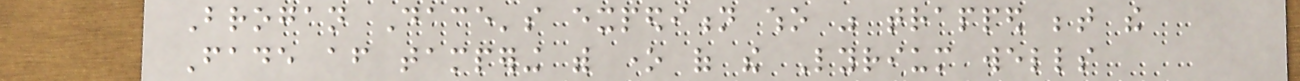Brogan Dace's expedition who was trapped between the
Fade after tampering with one of the Lyrium wells
